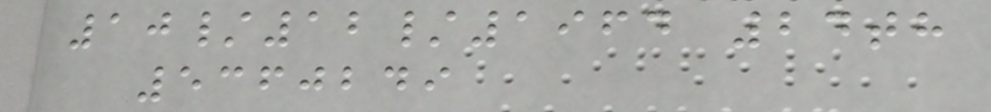10/12/1964 24th
5360249
